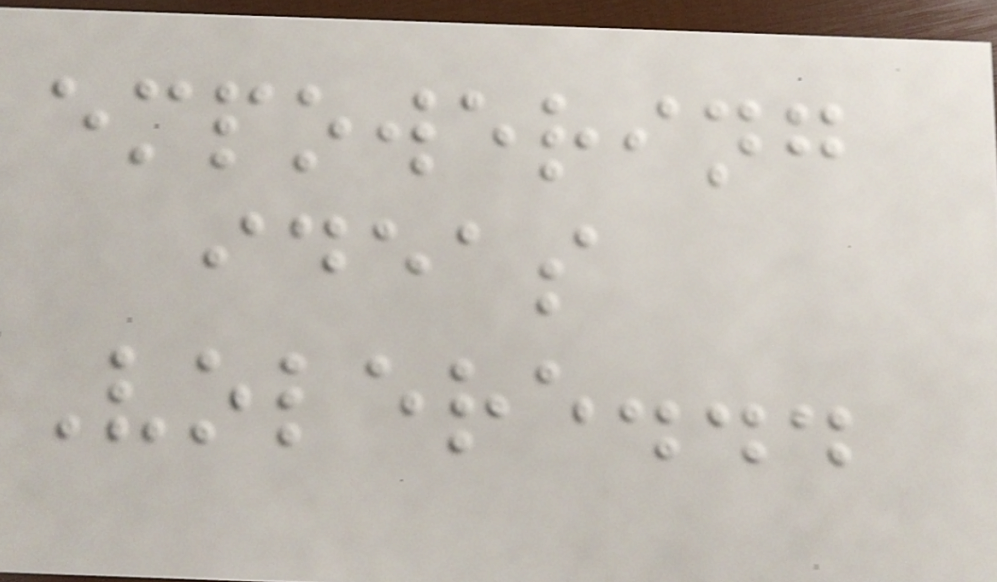empowering
ideas
Volere...
